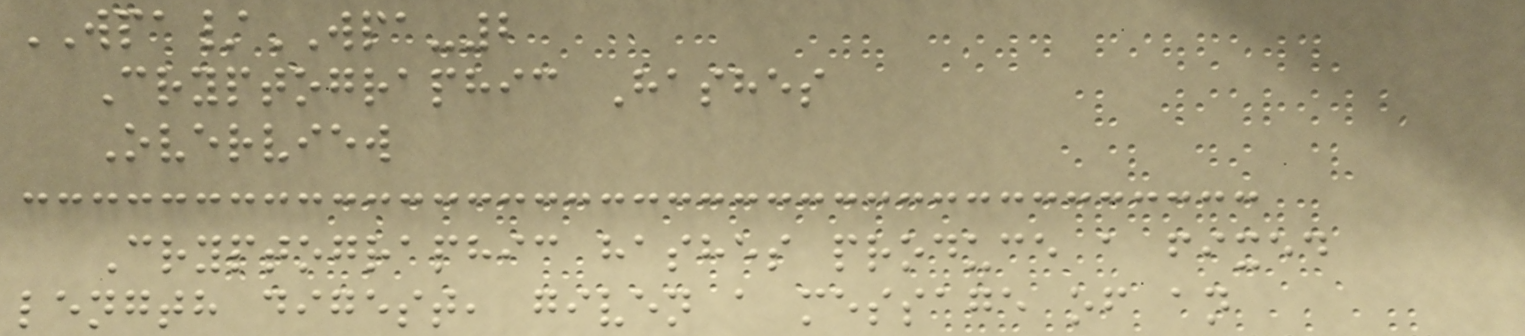WPA/WPA-2
Cryptographic Hashes
Overview
Cryptographic hashes produce a fixed
length digest, given a message of an
